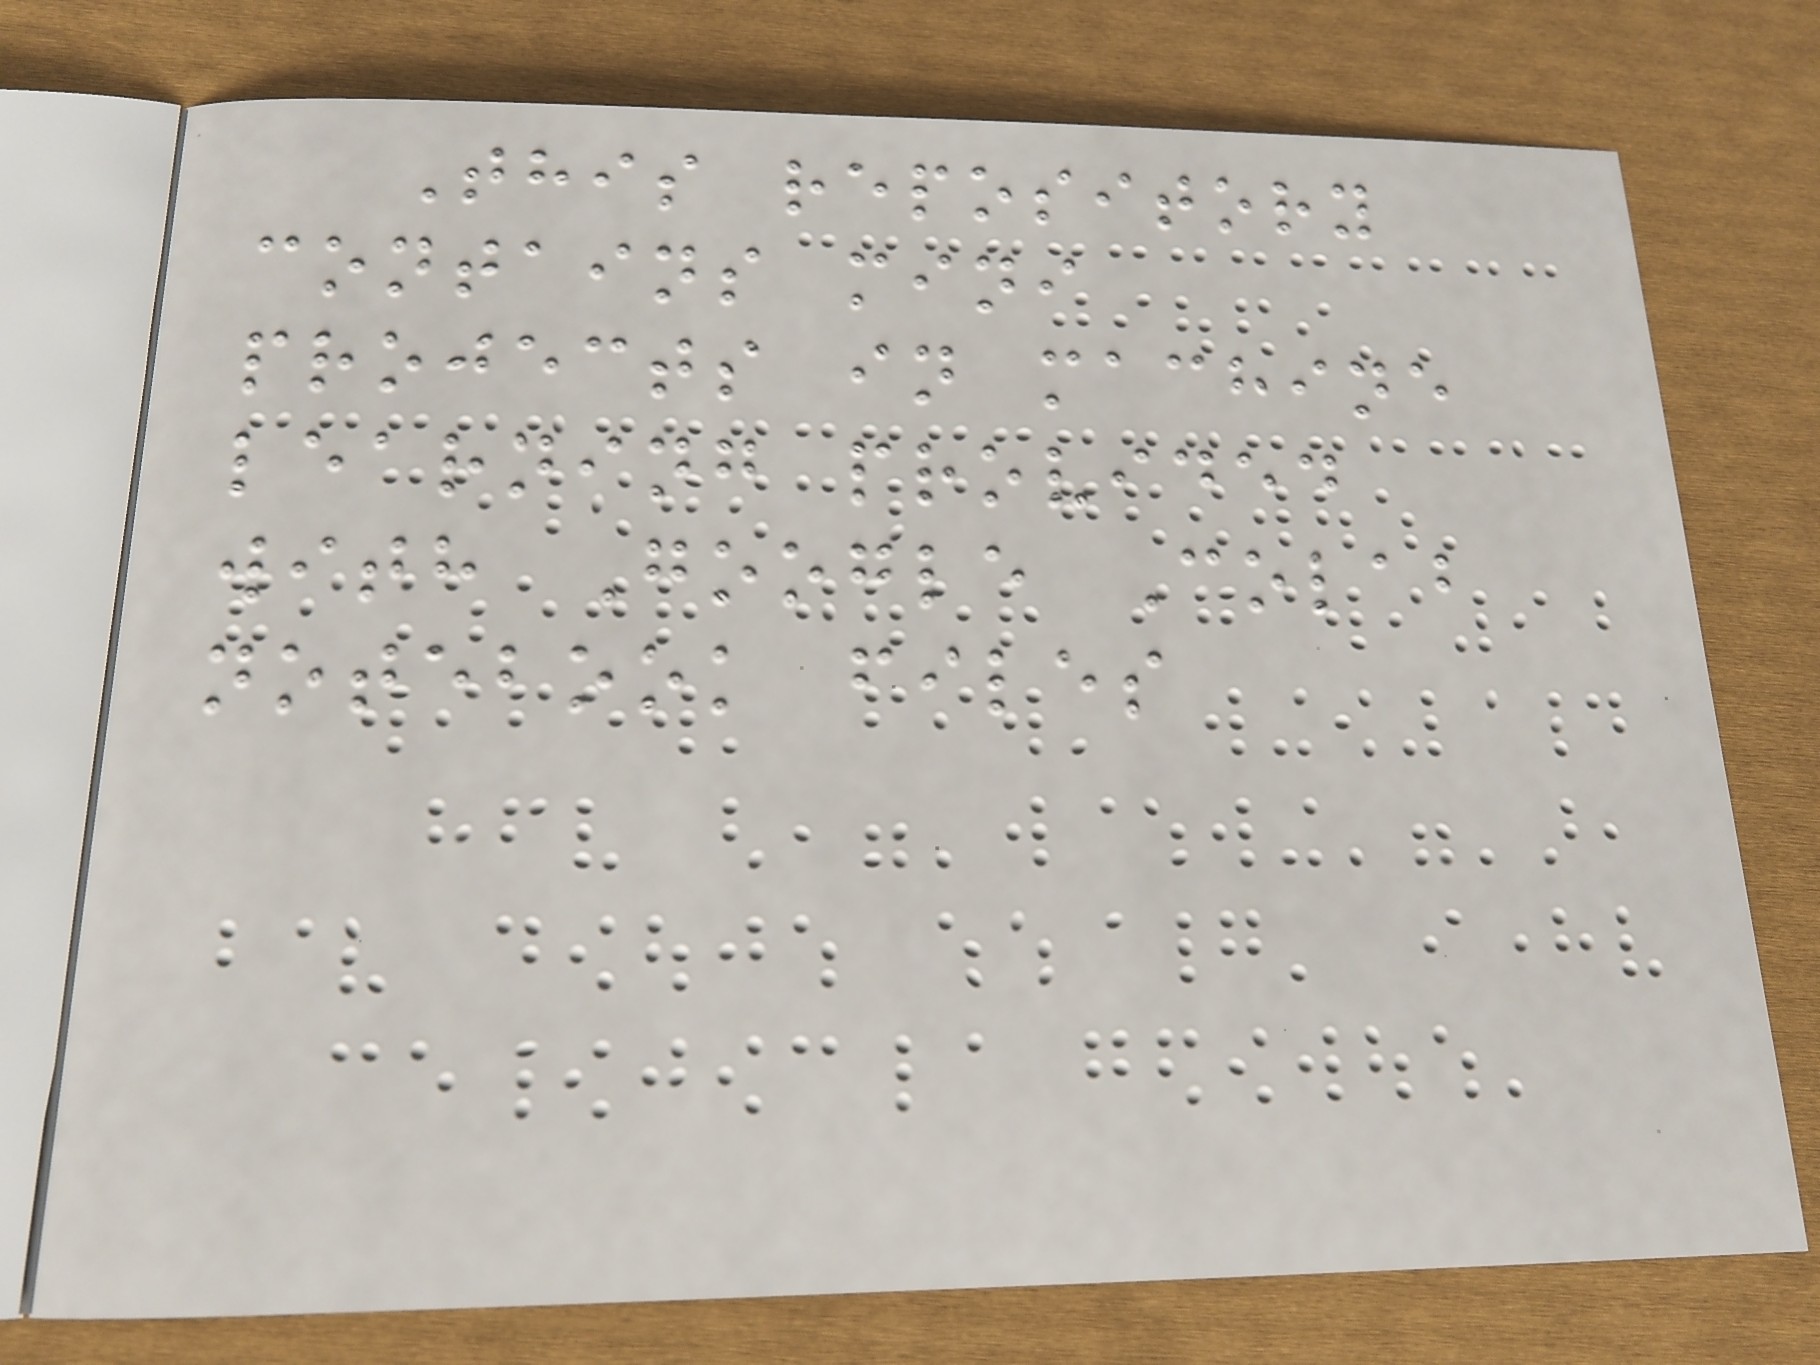This repository
contains mini
projects in machine
learning provided
with Google Colab
notebook files
